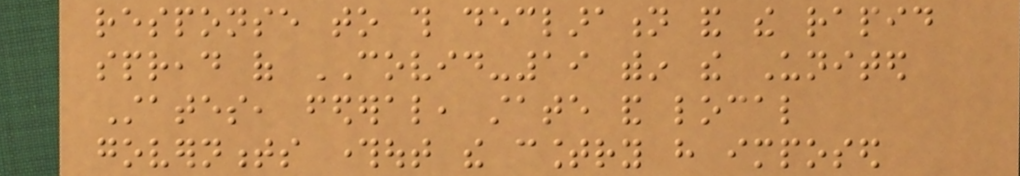response to this declaration and the rapid
spread of COVID-19 within the United
States, federal, state and local
governments throughout the country have imposed
